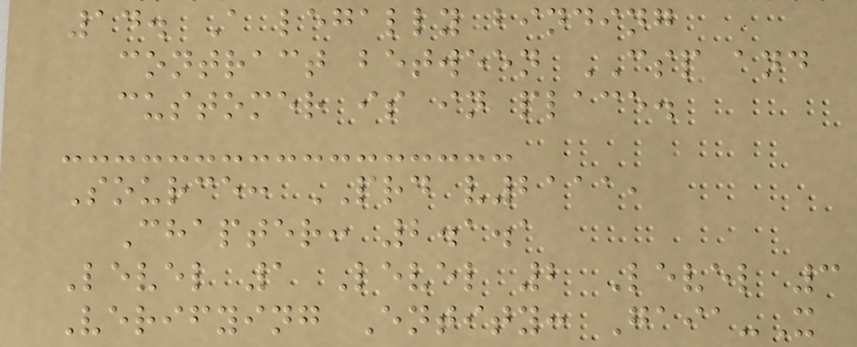14. A legally binding
contract between CSP and
customer is in place.
Source: PRD v2111,
Chapter: 2.1.1
Level 1 Level 2 Level 3
Verifying Entity: Gaia-X
